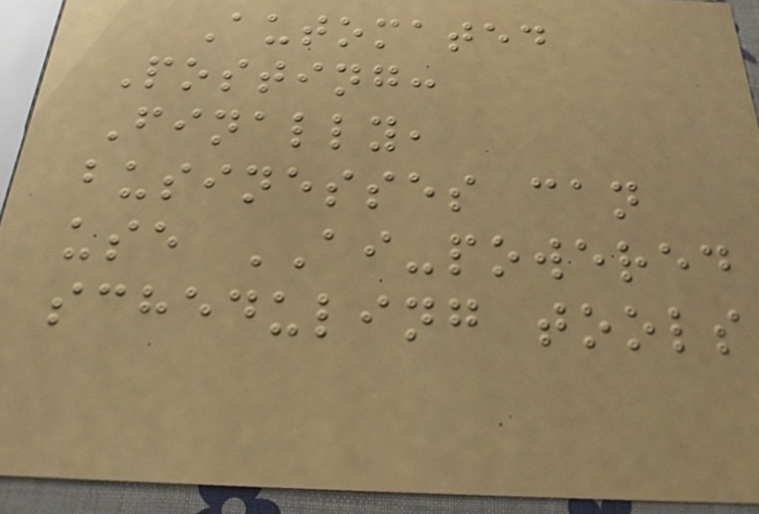Automated
Posting:
Finally,
businesses can
use AI-powered
scheduling tools
